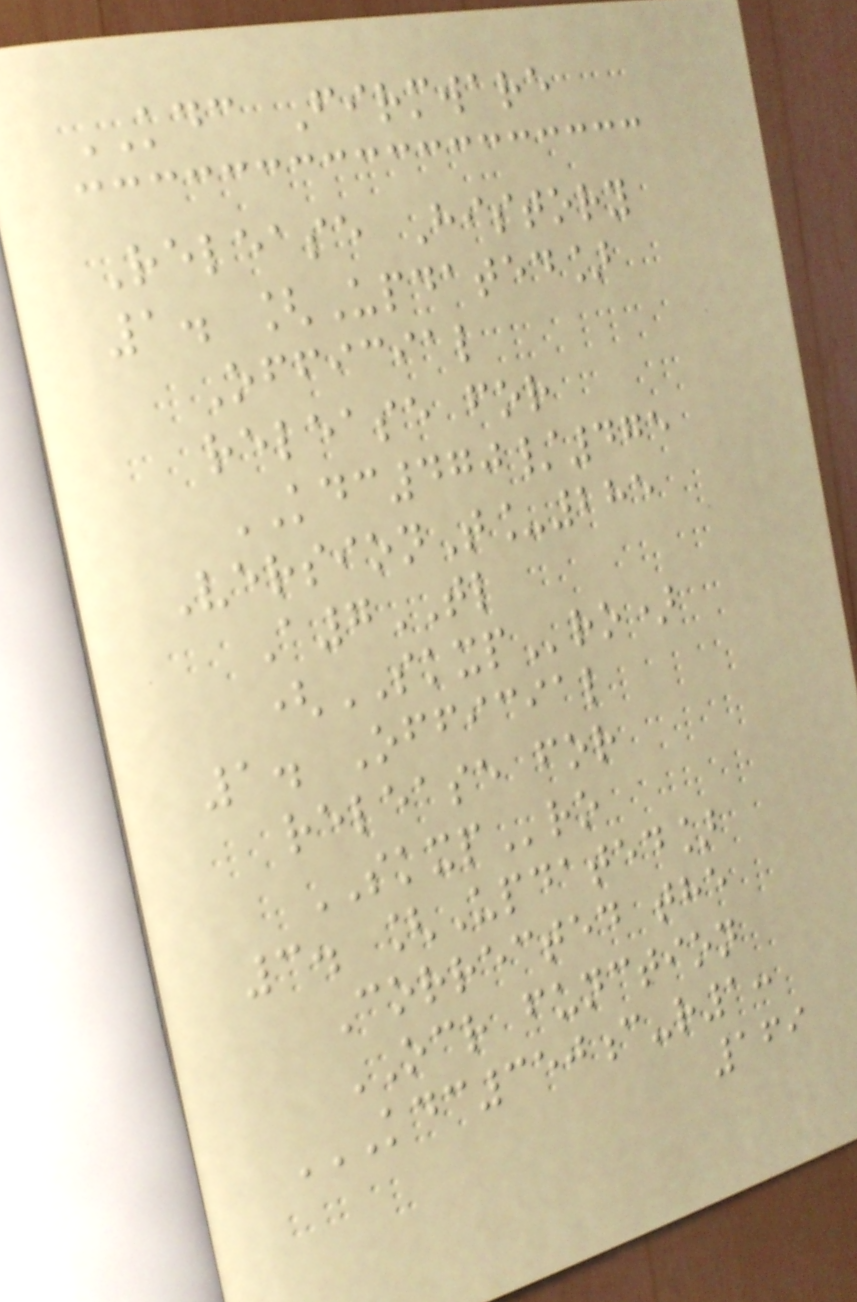KDC Firmware
Release History
1. [Updated]
Official
release for
KDC470/475
VersionT_285
A7TL
(SKXPro)
1. Official
release for
SKXPro
3. [Updated]
Corrected the
OCR function
KDC350C-R1:
169
